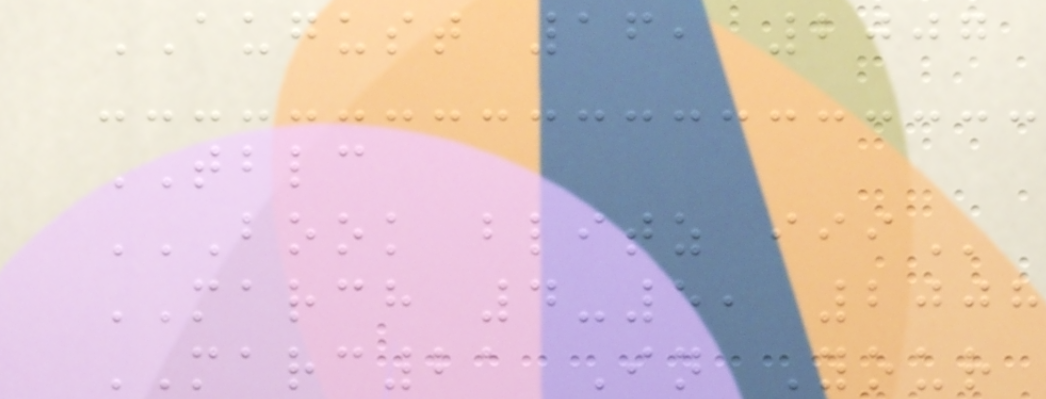AUGUST 16, 2007
TBLC
BOOK BLITZ III
MARCH 4-5, 2008
MARC21 In Your
